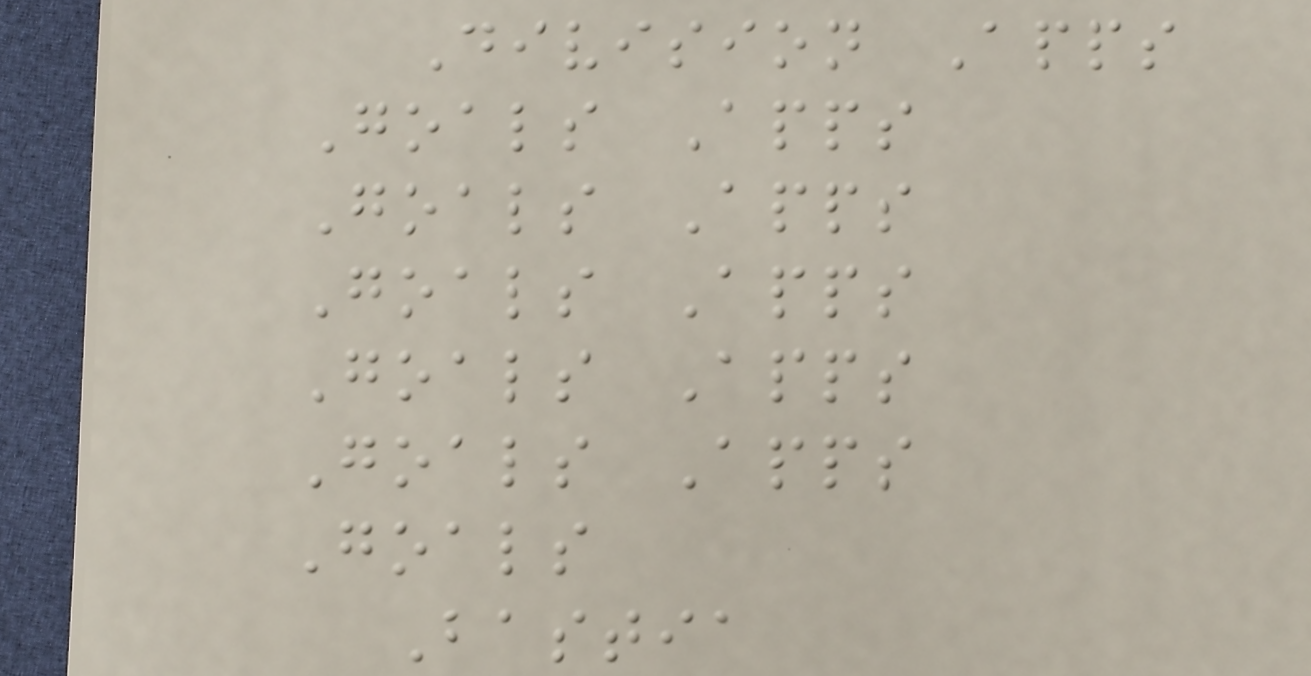Division Apps
Goals Apps
Goals Apps
Goals Apps
Goals Apps
Goals Apps
Goals
Bastia
